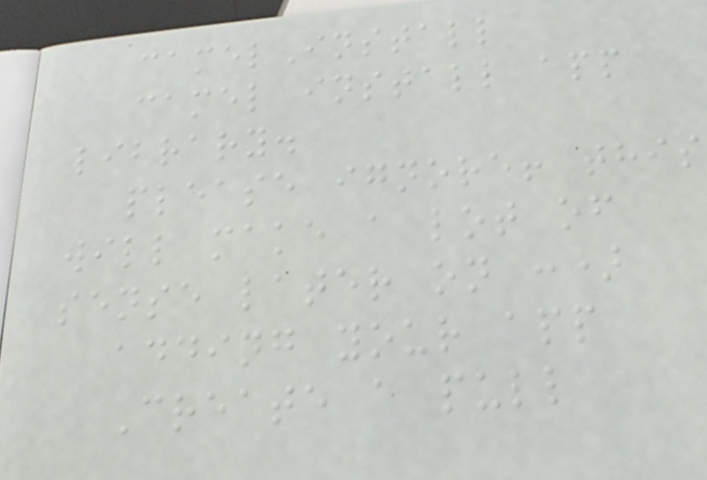camelInstall
camel install app
library.
please ignore! this
will make a lot of
sense later on :)
adding your app
Create a pull
